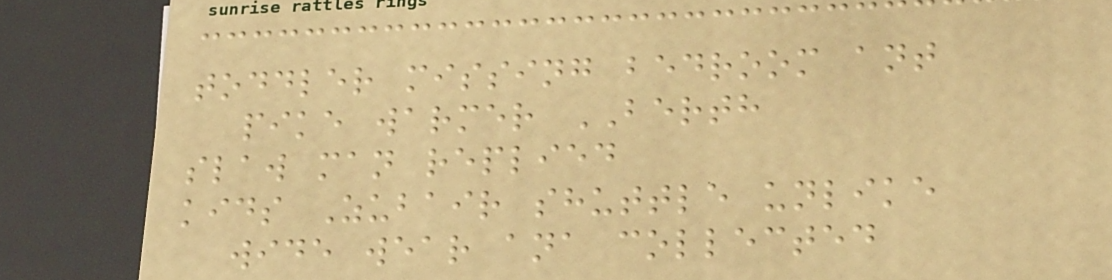toddler missing bedroom ant
pike warmer BERTH
slaw man replied
kids Zubair shuttle unlike
wide wear ana collected
